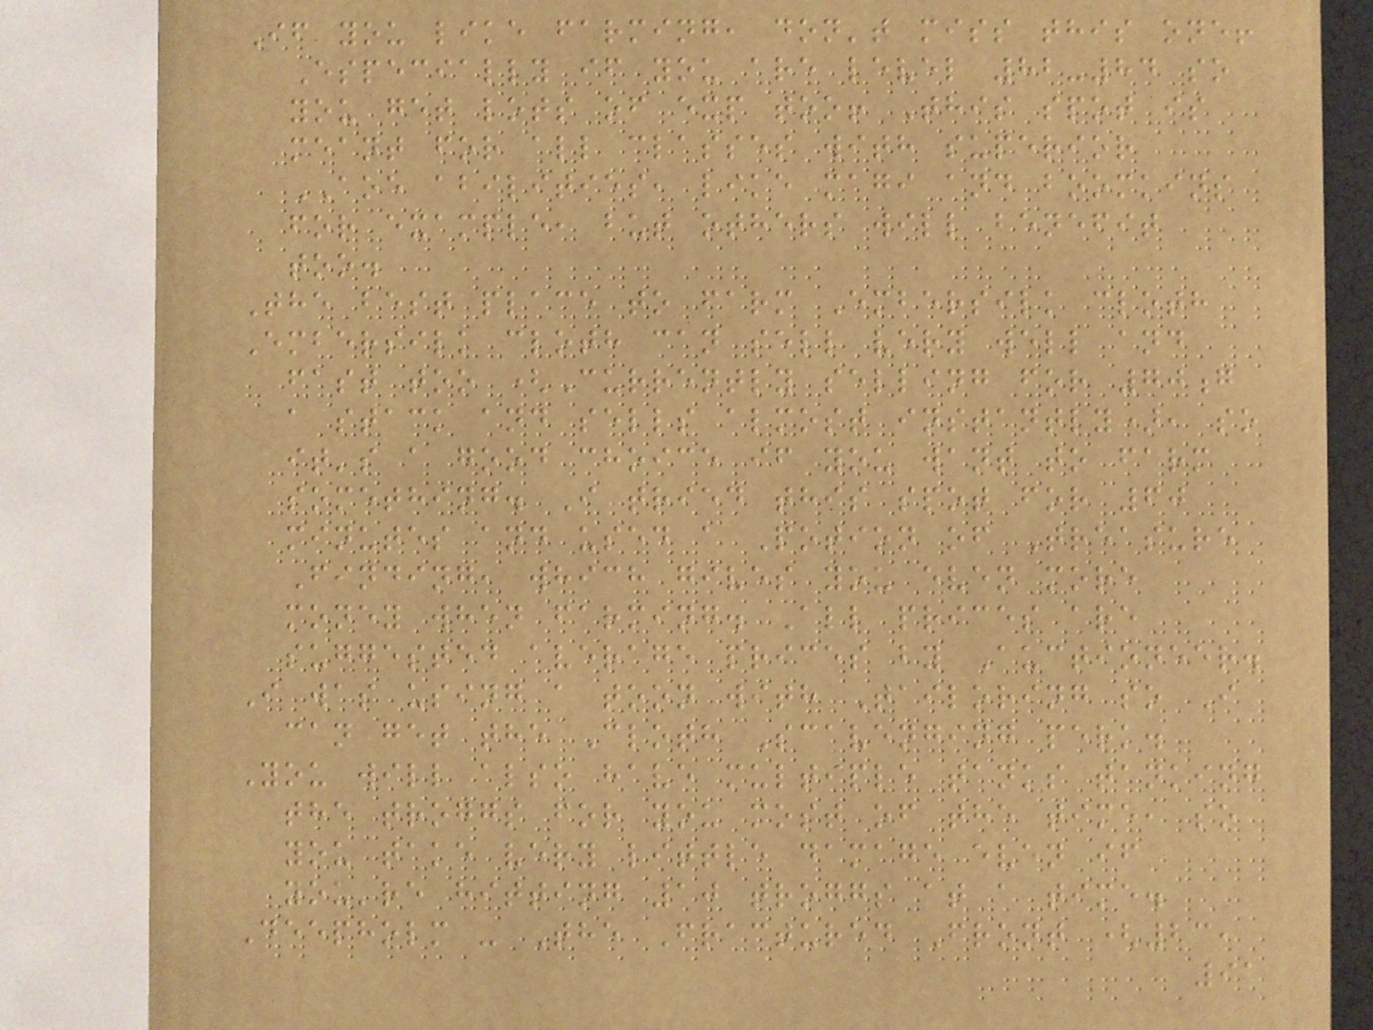If you like farming, don't miss this one!
Especially if you are level 82-84 so
you get lots of exp too! This spot is
meant for all classes with superior
AOE abilities, like magi and boomkins
for example, but others will benefit
too.
The best place to farm Embersilk cloth
Embersilk cloth can sell very well and
fast too (Currently selling for 70g
a stack and sells almost instantly), so
it's a good choice if you want to farm
something. I tried this spot for 60
minutes and used a Potion of Treasure
Finding, which gives you even more
money when farming. All prices are
suggested average prices by Auctioneer.
I was using a toon with Tailoring so I
can get the Cloth Scavenging perk.
You will also have multiple tanks tanking
the troggs for you most of the time, so
you take very little damage even if
you're hitting 10 troggs at a time.
Deepholm - The Fractured Front (23,
91
